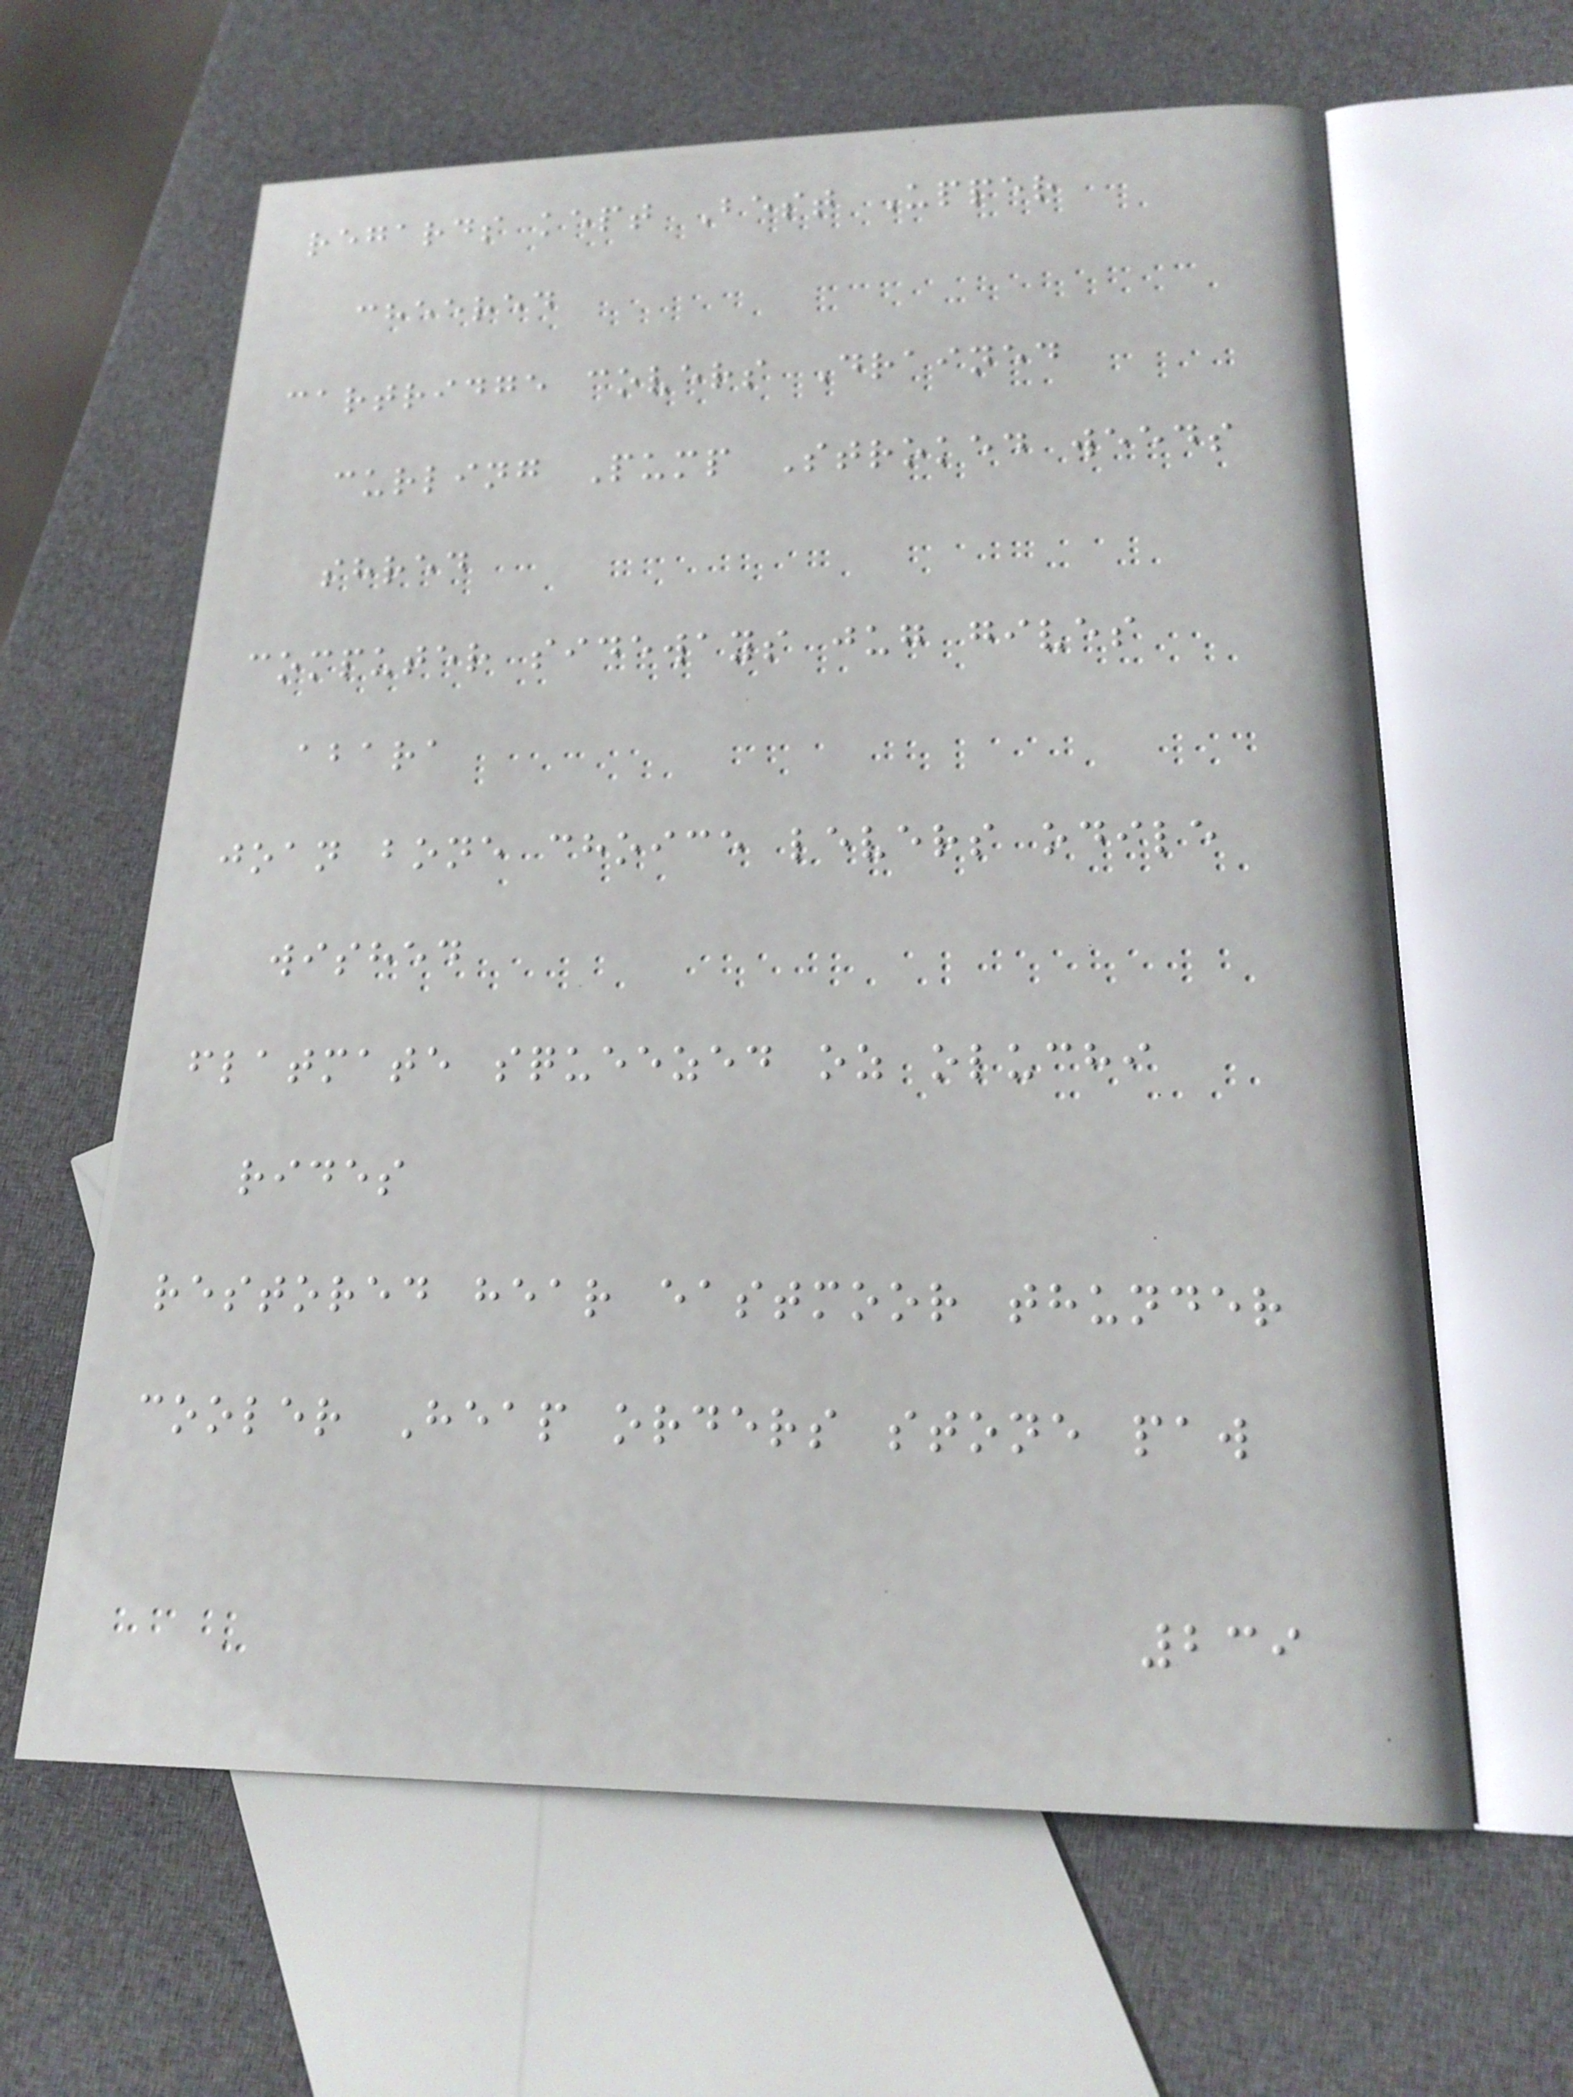regards kept Best Upper
cheered
cartridge covers Drained
curling Pump Stroked weeds
shred
computer sideways jug gives
abara
joan bone choice levers odile
wished
flatmate squeezed oz oluchi
rides
restored hear eastmoor thunder
cooler Heap orders stone paw
239
